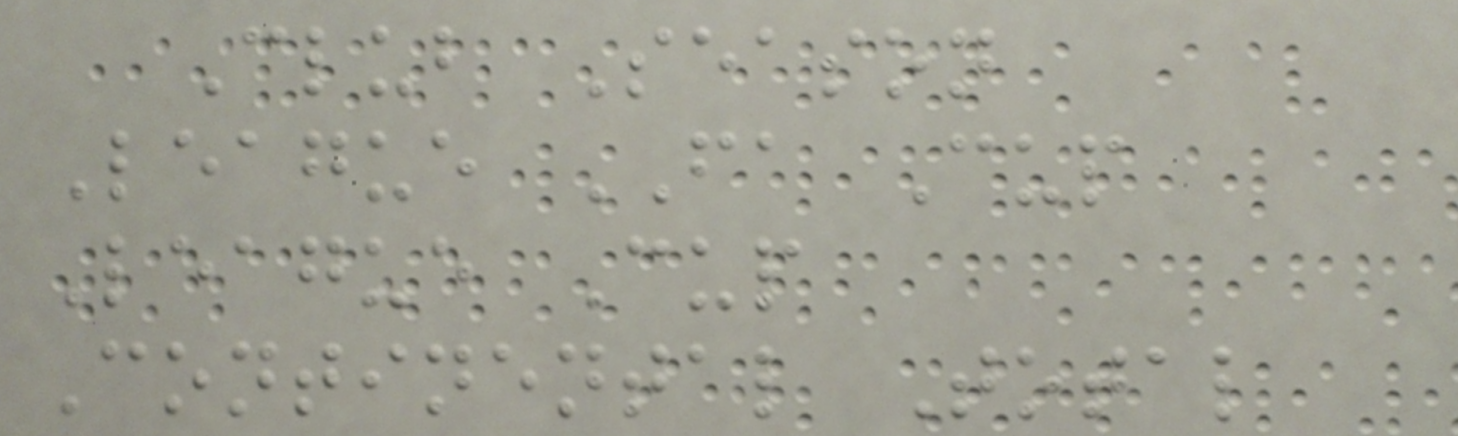Club Season
League FA Cup
League Cup
Continental Total
